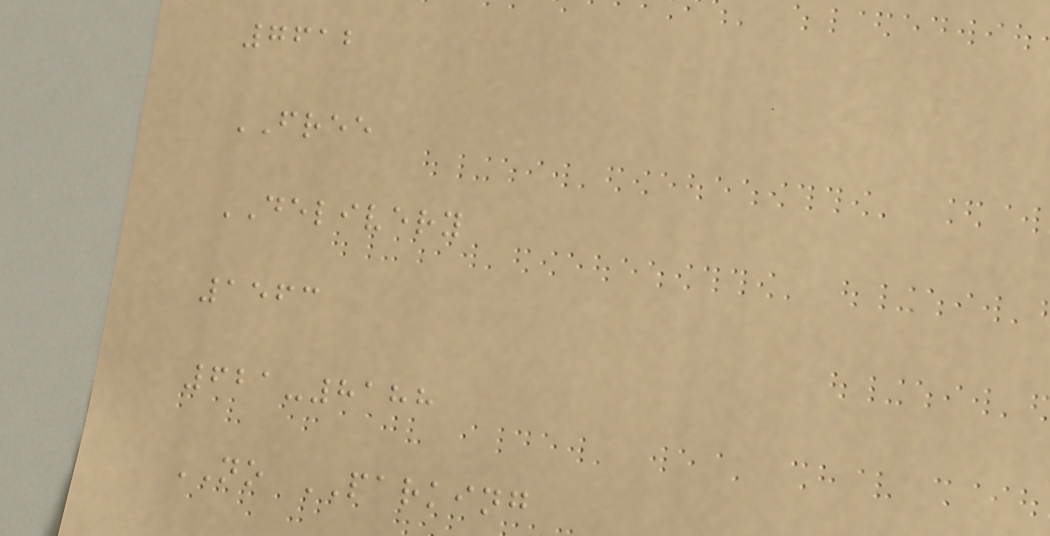7612
FREE
DELIVERY
1563
621-8188
NO PARKING
